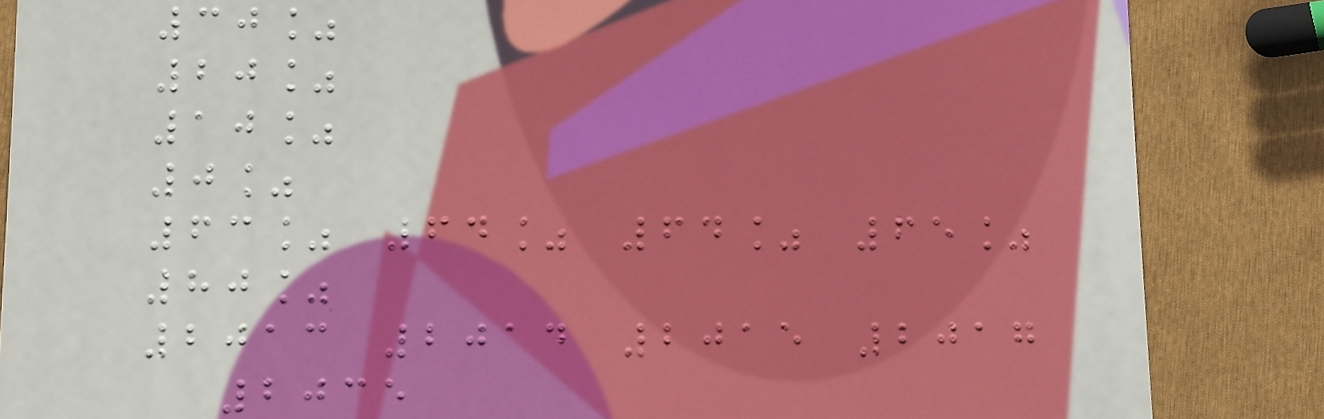30%
20%
10%
0%
63% 64% 64% 65%
80%
2013 2014 2015 2017
2035
